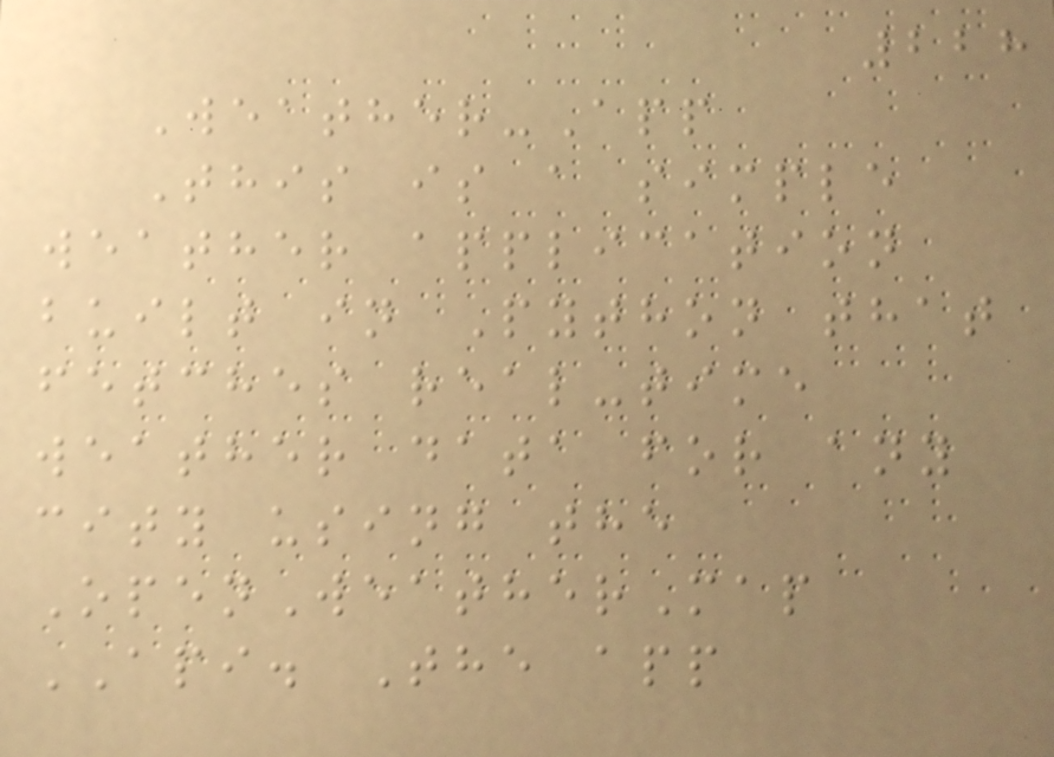228
Weather-App
This is a simple
weather application
built in Python that
fetches real-time
weather data for any
city using the
OpenWeatherMap
API. The app
